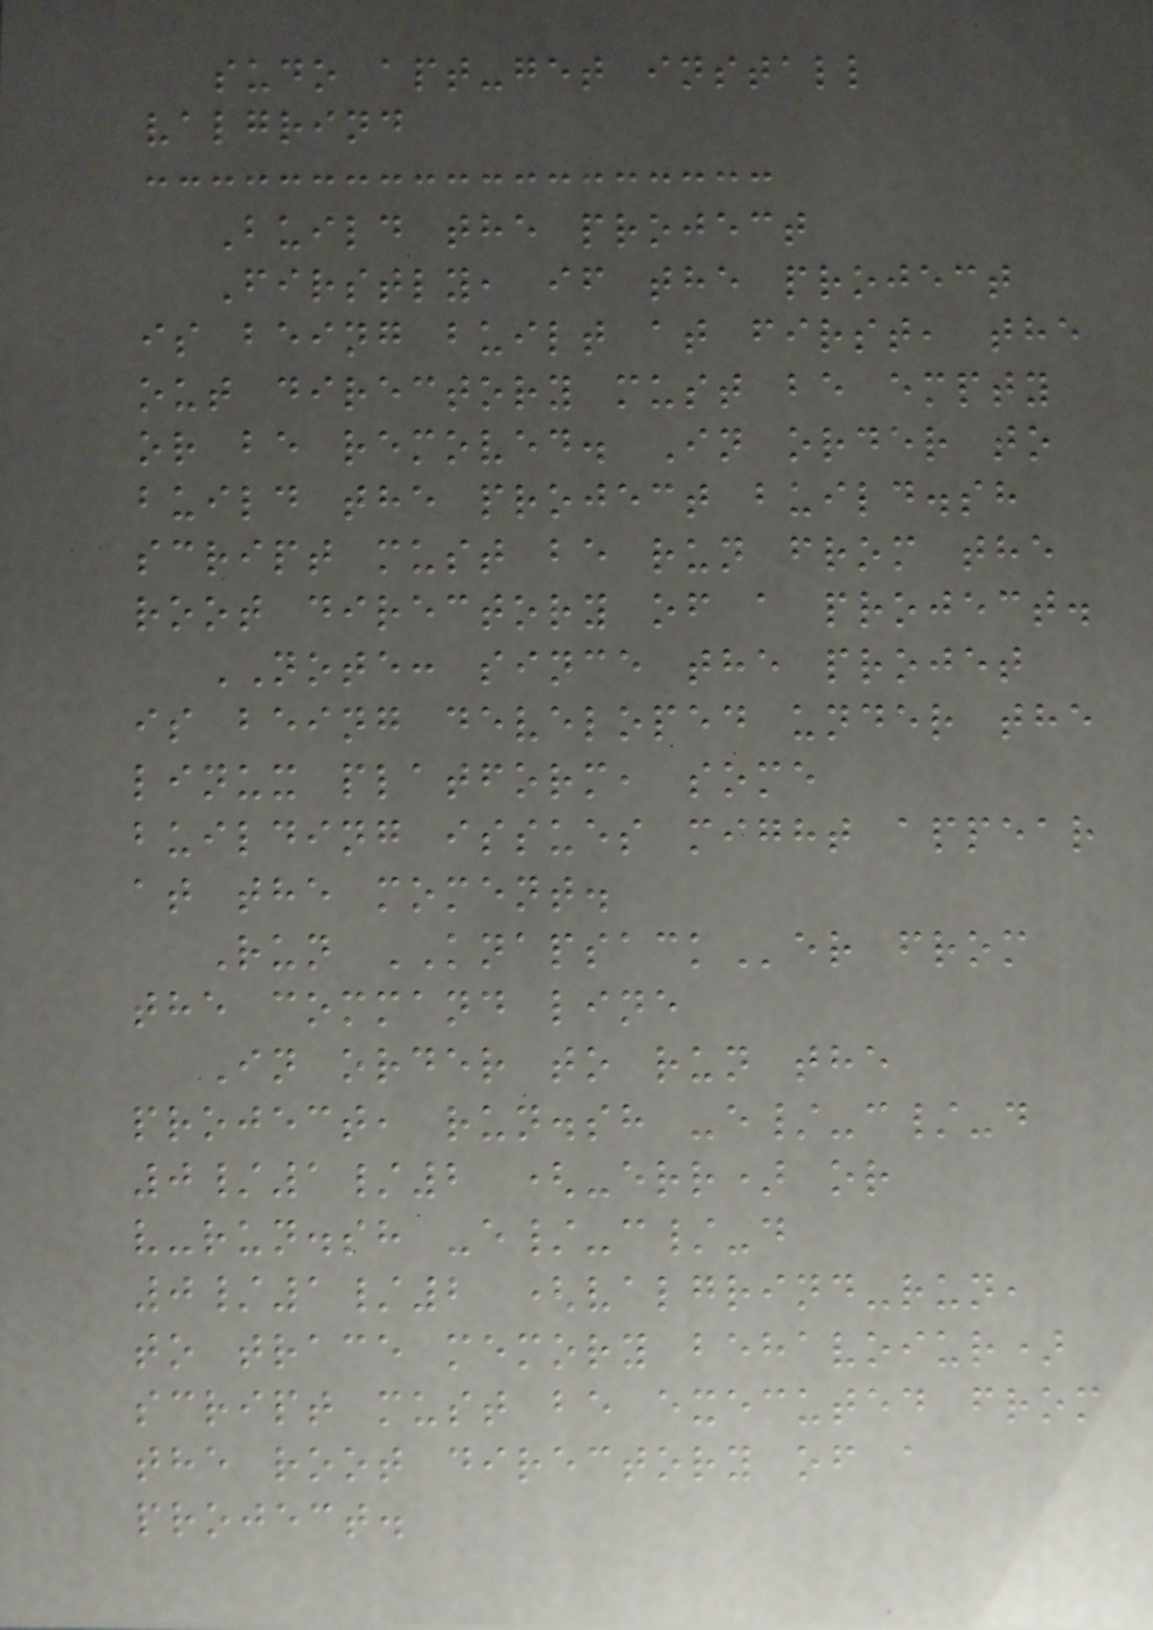sudo apt-get install
valgrind
Build the project
Firstly, if the project
is being built at first, the
out directory must be empty
or be removed. In order to
build the project build.sh
script must be run from the
root directory of a project.
NOTE: since the projet
is being developed under the
linux platform, some
building issues might appear
at the moment.
Run KNAPSACKer from
the command line
In order to run the
project, run.sh -e/-c/-d
0/1/2 (-err) or
v-run.sh -e/-c/-d
0/1/2 (valgrind-run,
to trace memory behavoiur)
script must be executed from
the root directory of a
project.
